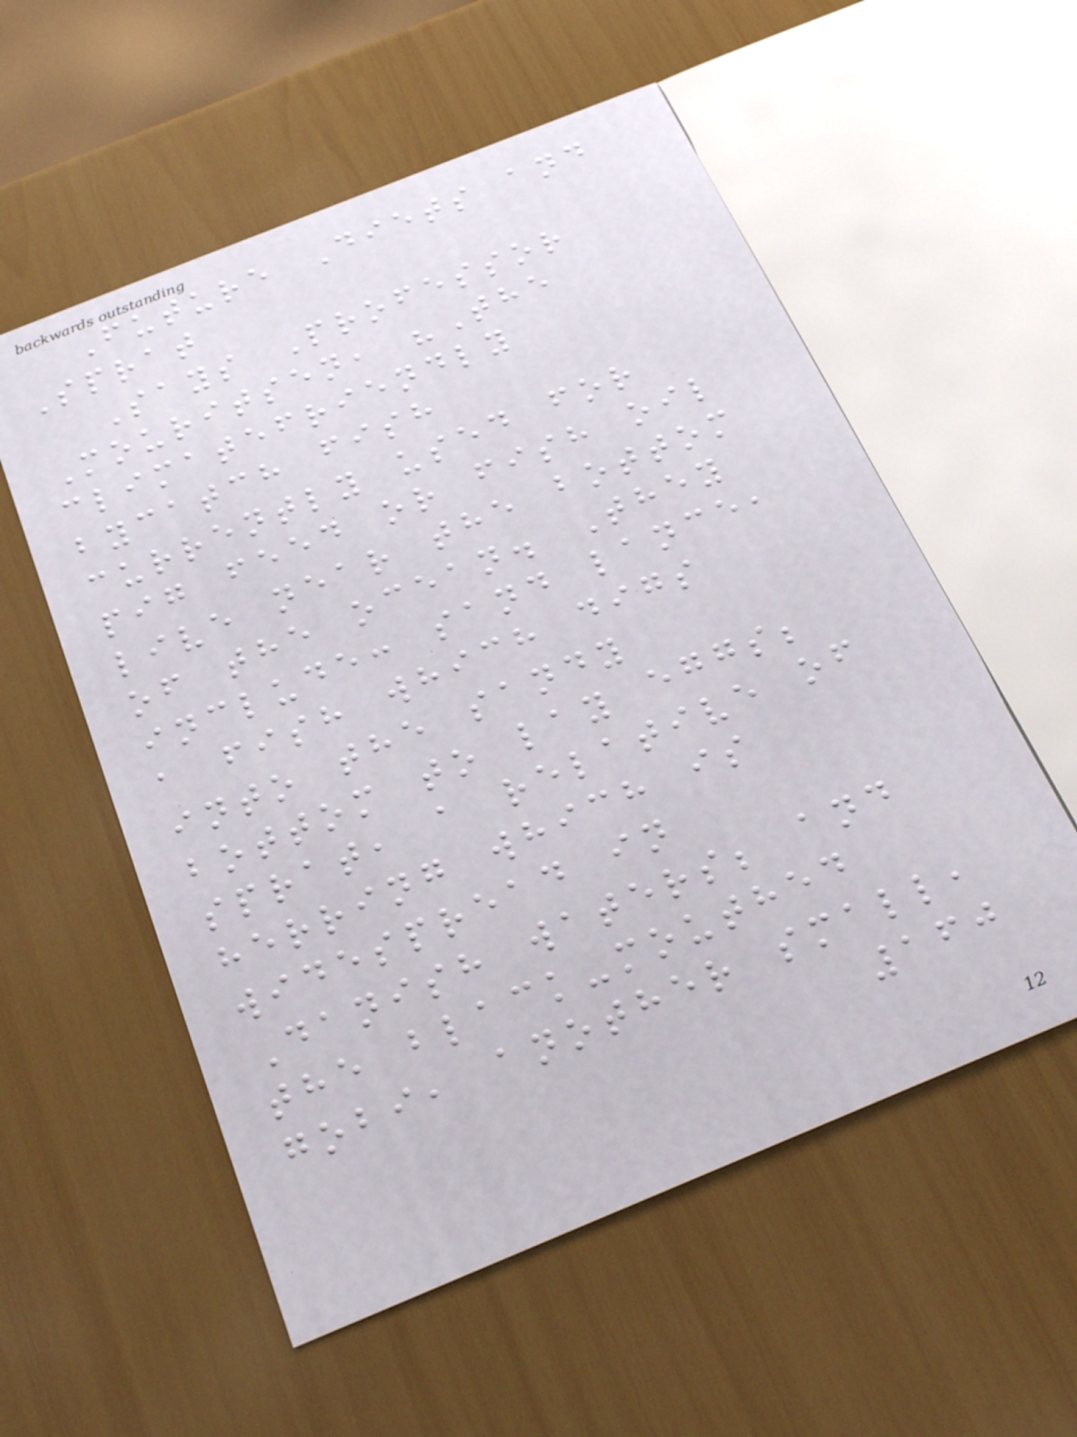Future Diets and
Sprat
Says Professor
Mouritsen, "The
climatefriendly
bycatch fish
currently used for
pig feed or fish oil
live near the bottom
of the ocean. They
include: sand lance,
a fish which digs
into the sandy
bottom to lay eggs;
sprat, a relative of
herring which is
widespread in
Danish waters; and
the black-mouthed
gobi, another small,
160
